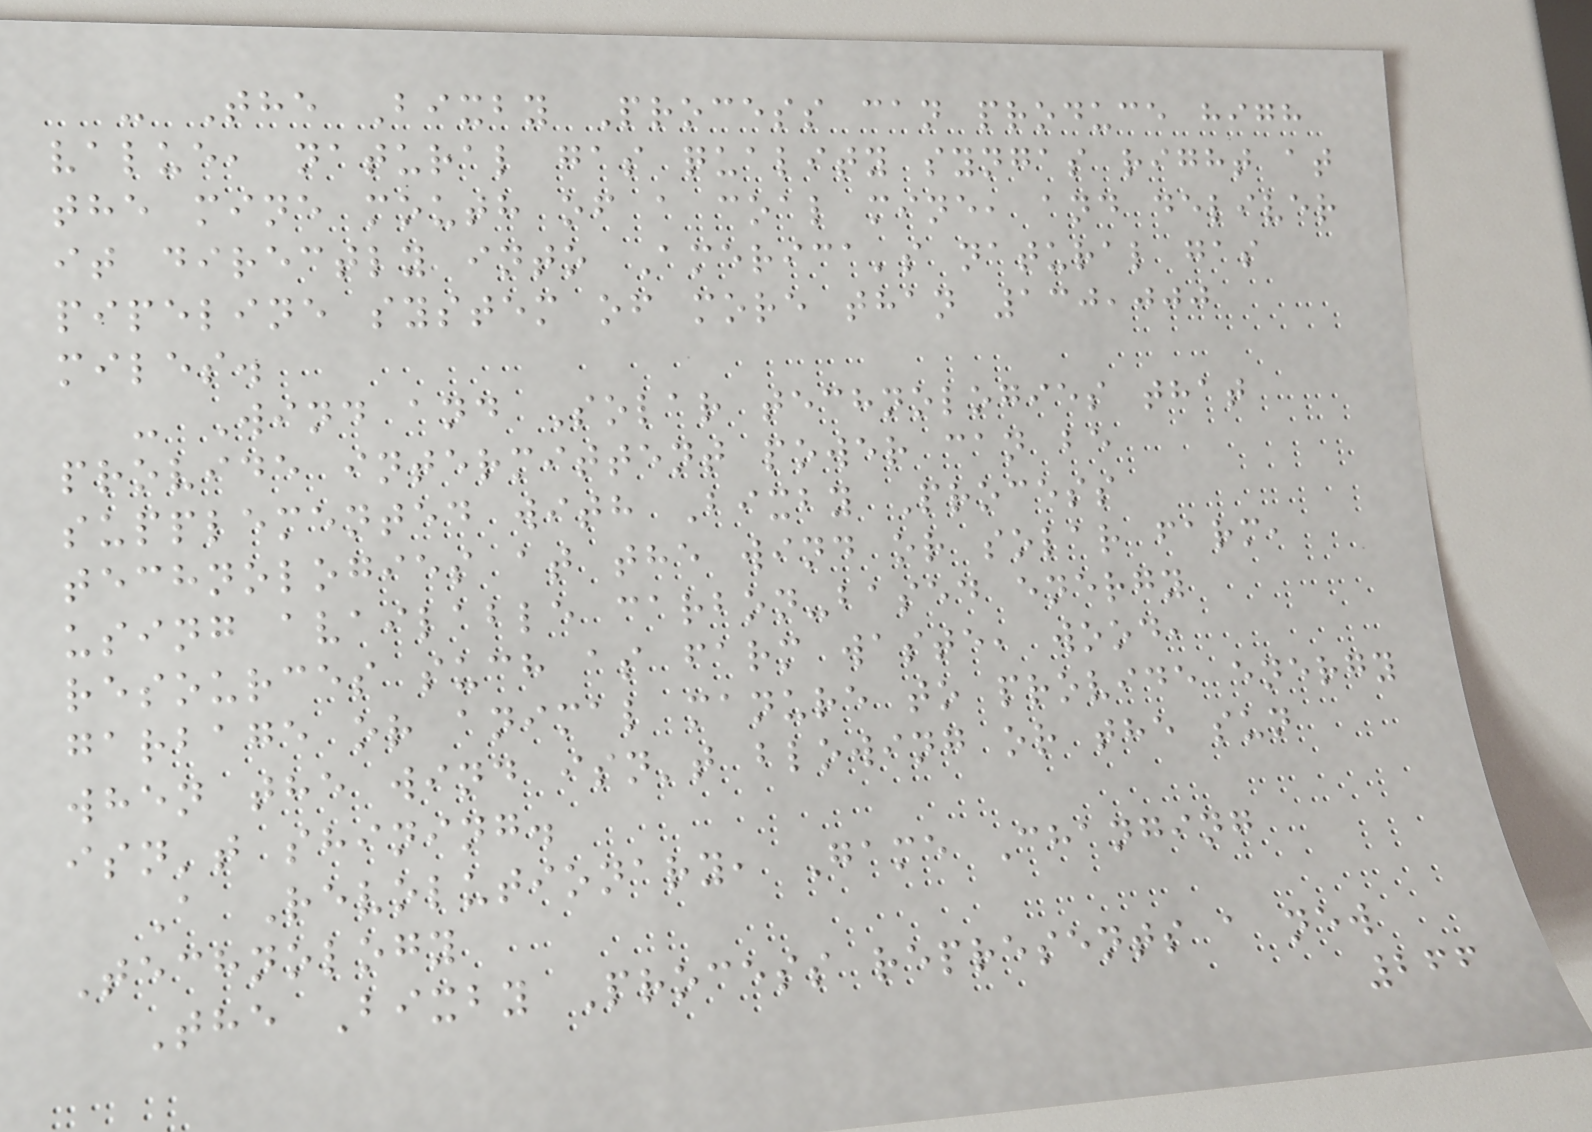- The Bixby Process can produce high
value, natural gas quality syngas right at
the mine mouth of a coal mine, and deliver
it directly into America's natural gas
pipeline system of more than 130,000
miles.
- Wind and Solar technologies that
provide intermittent power can be
supplemented with Bixby Process
technologies at the wind or solar farm,
using available carbon-based energy
resources such as farm waste, wood,
garbage or animal manure to provide energy
when the wind isn't blowing or the sun
isn't shining.
A Revolutionary, Game Changing
Technology
The Bixby Process represents a new
266
